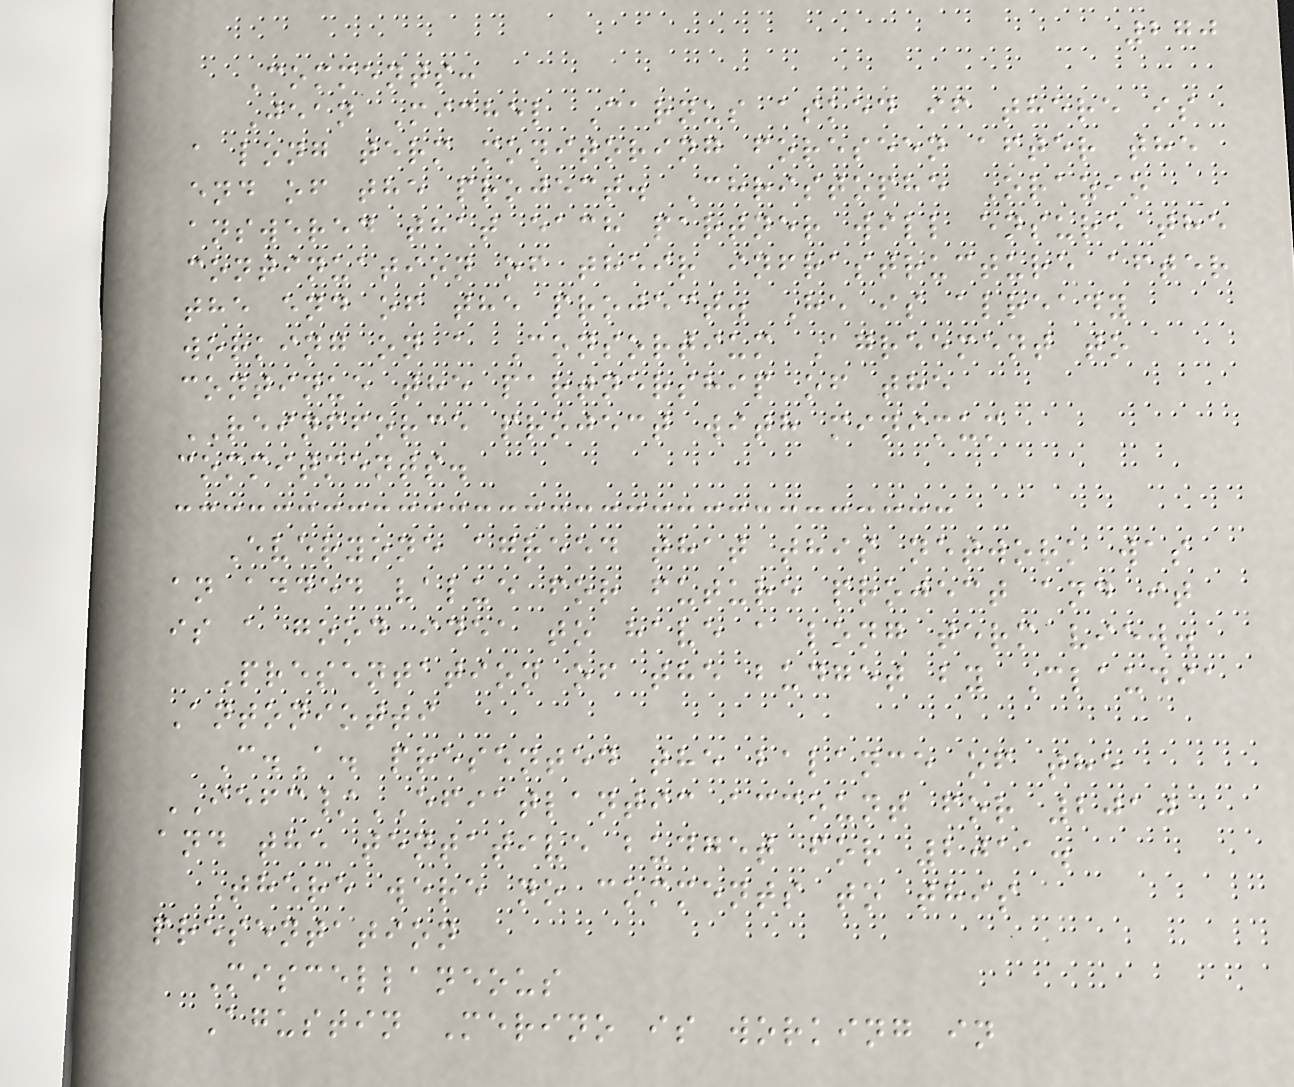270
Comments:
Jean Michel Carnus asked if there is
a long term monitoring foreseen after the
end of the project. Christophe Orazio
answered that each partner will ensure the
continuation of their infrastructure after
the end of the project. He is already
working on a Consortium Agreement to
continue the partnership of the
REINFFORCE project with minimum
commitments.
Everyone agreed that this network was
an added value for future project and it
is a good idea to have a long term view.
Presentation of the budget by Claudia
Antoniotti
C.A. presented the balance of the
IEFC/EFIATLANTIC account for 2010
and the tentative budget for 2011.
There were no comments to this
presentation
Miscellaneous
Agustin Merino is working in
